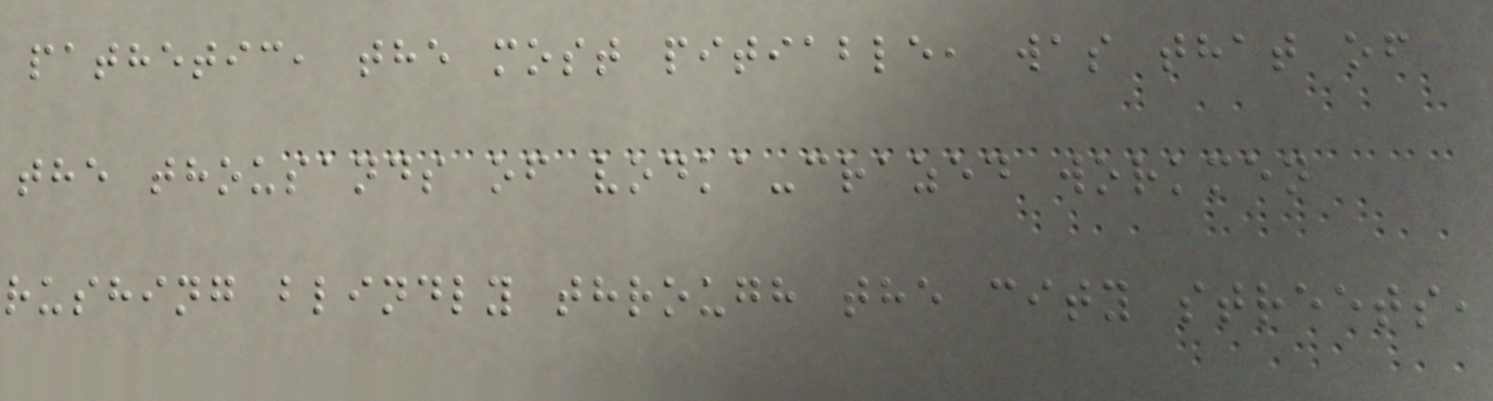pathetic, the most pitiable, was that of
the thousands of vodka-crazed workmen
rushing blindly through the city streets,
